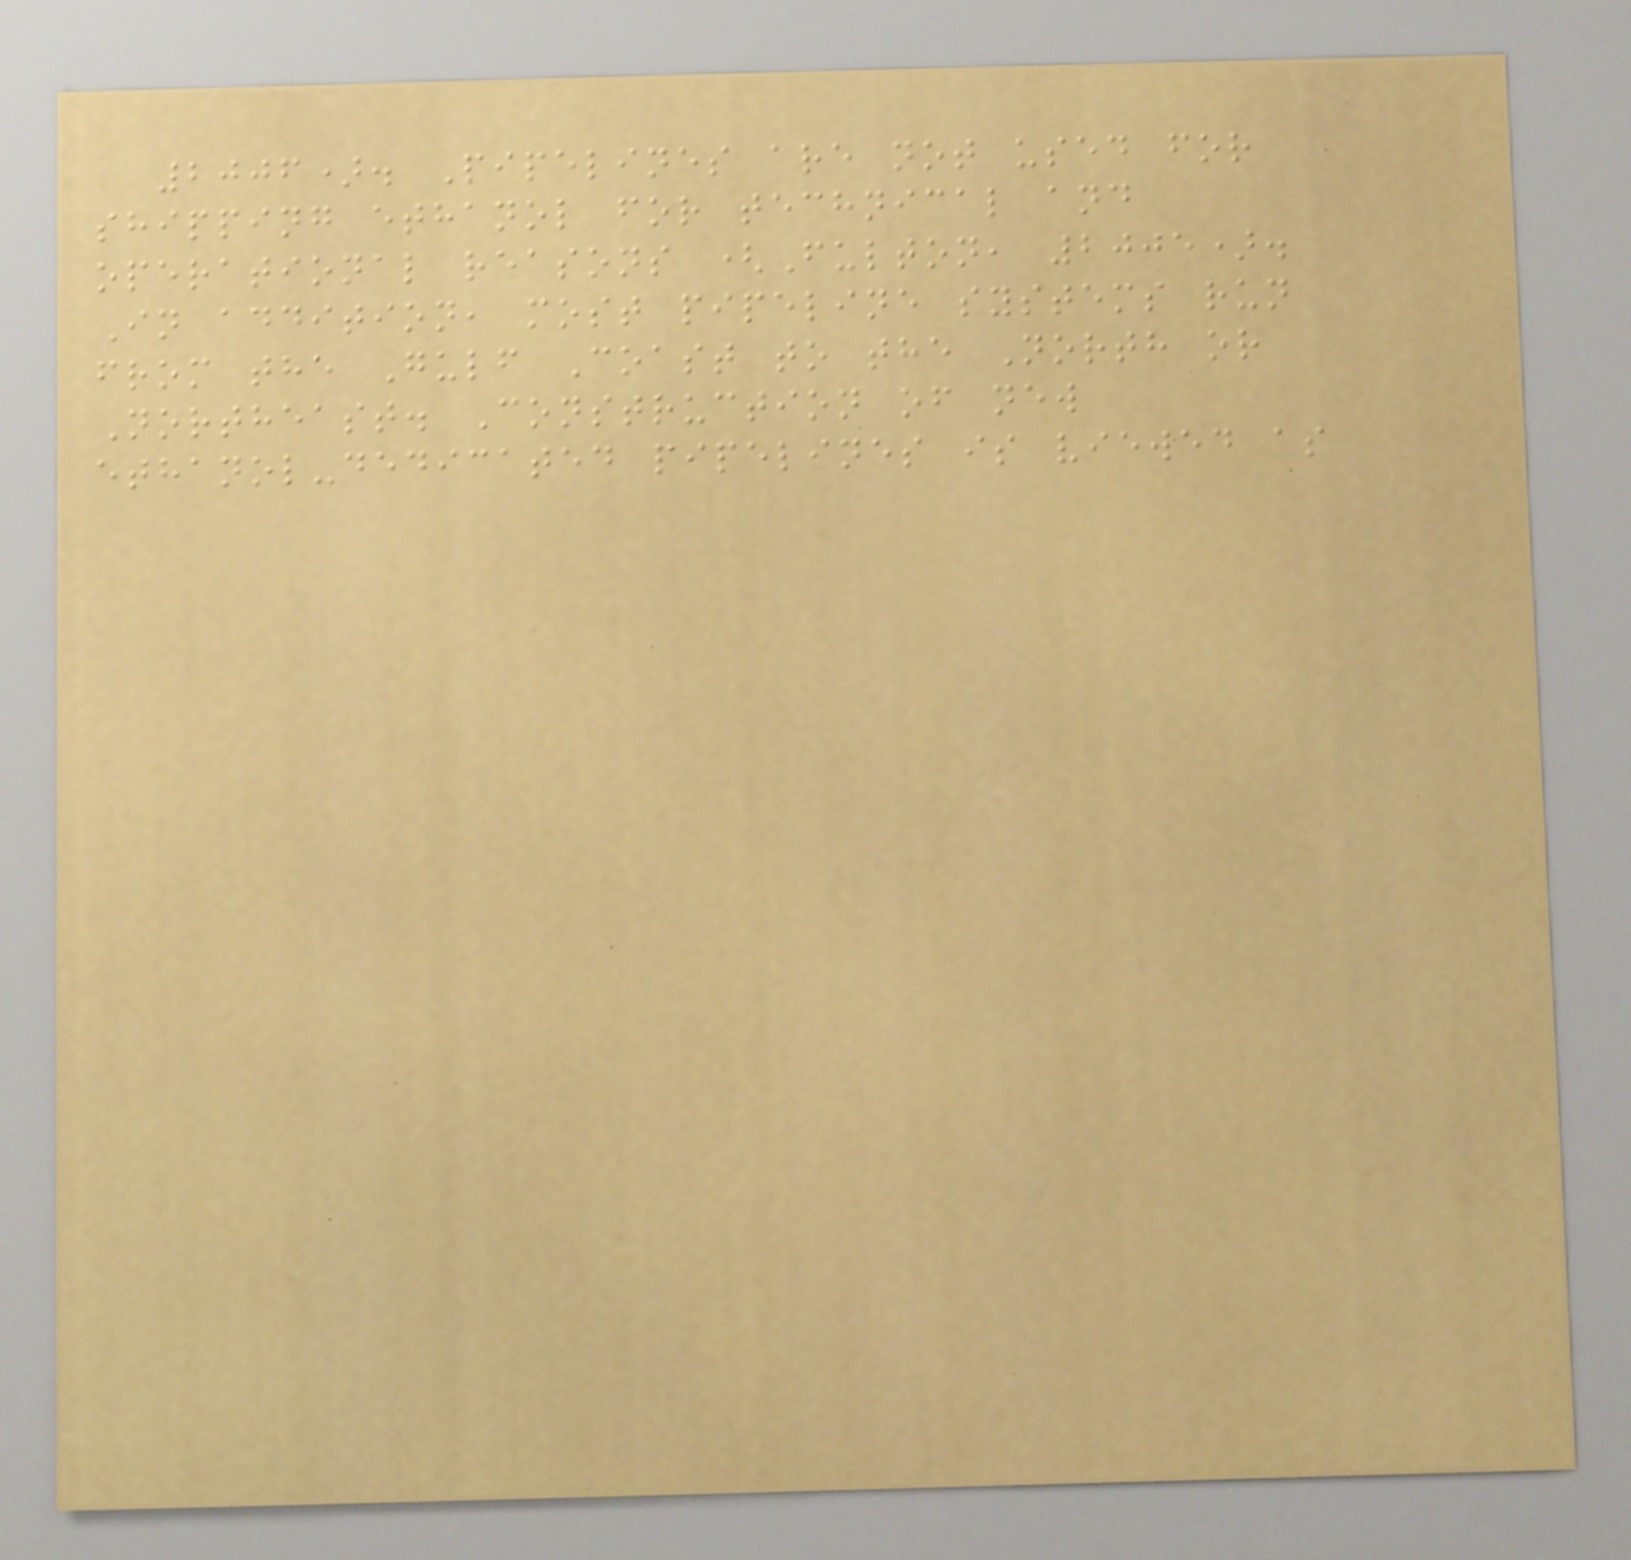2006). Pipelines are not used for
shipping ethanol for technical and
operational reasons (Fulton, 2005).
In addition, most pipeline systems run
from the Gulf Coast to the North or
Northeast. Construction of new
ethanol-dedicated pipelines is viewed as
